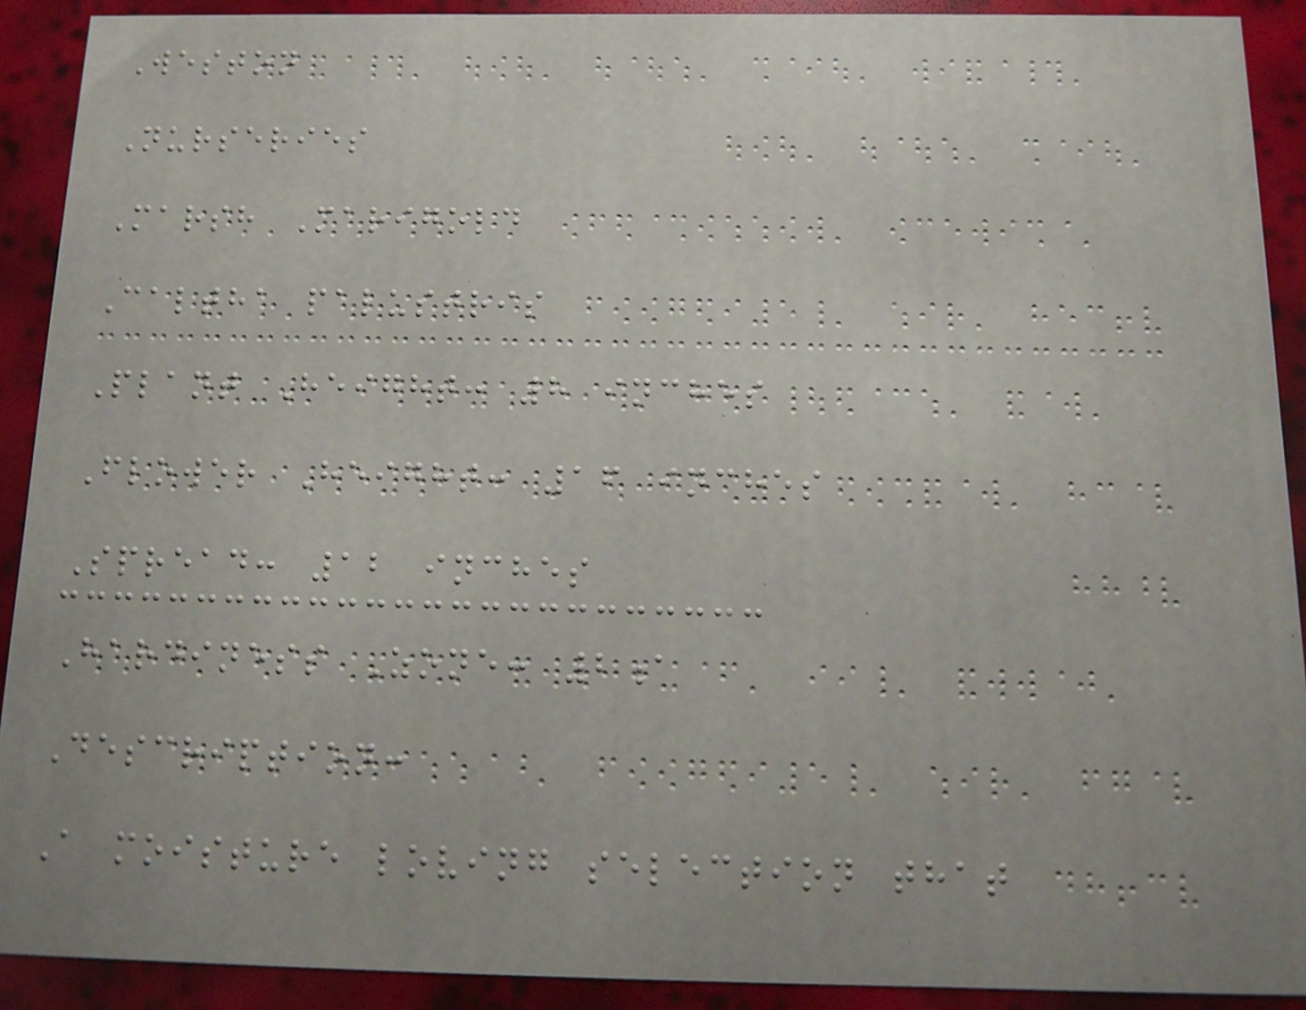Weston
Nurseries
Marsh Marigold
Caltha palustris
Plant Height: 8 inches
Flower Height: 16 inches
Spread: 12 inches
Hardiness Zone: 2a
Description:
A moisture loving selection that
